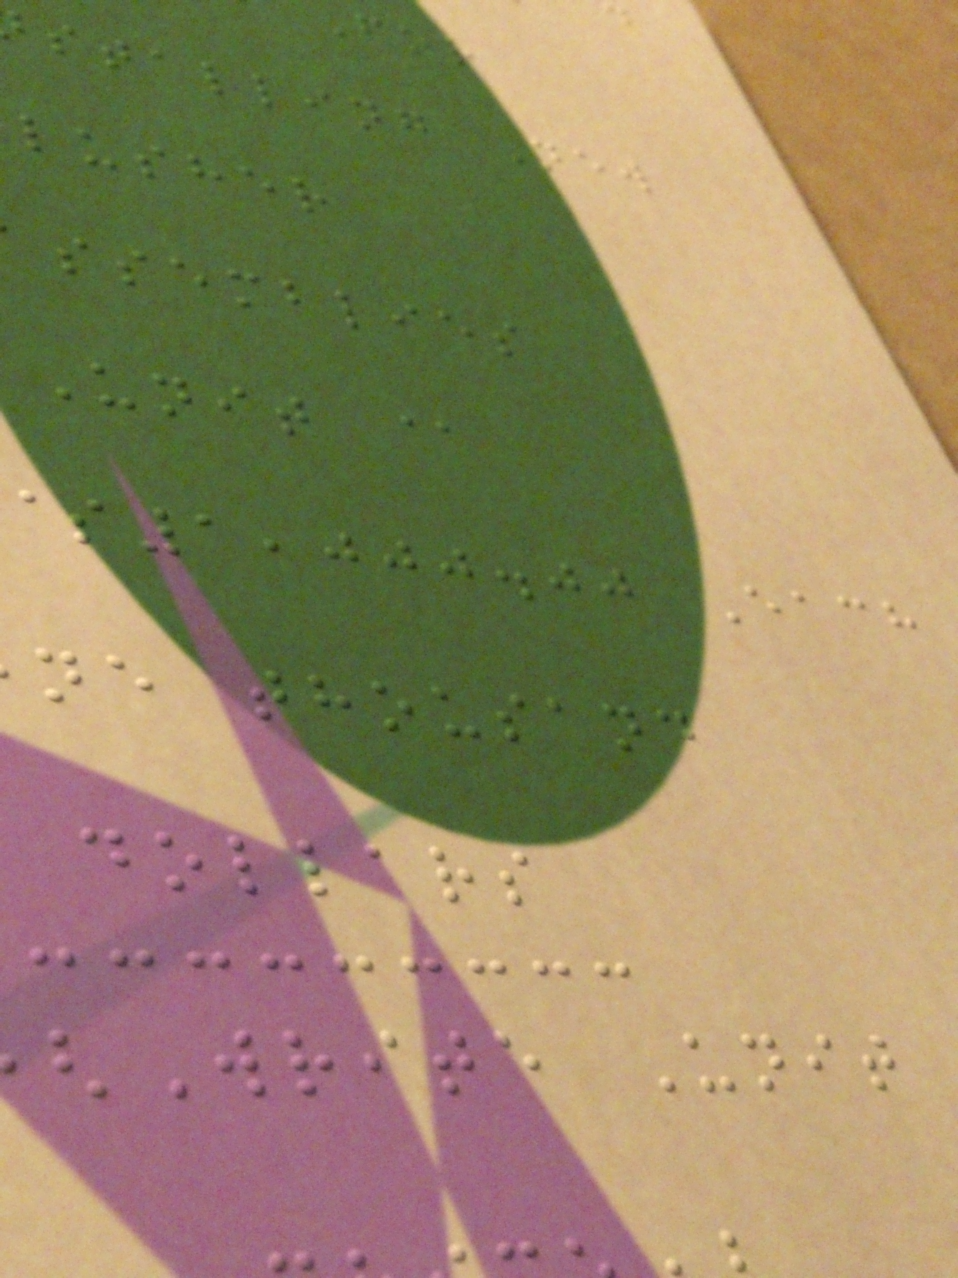stalling New
lusher
ssemblies
Unit @
1,000.00 Each
ne thousand
dollars
Write Unit
